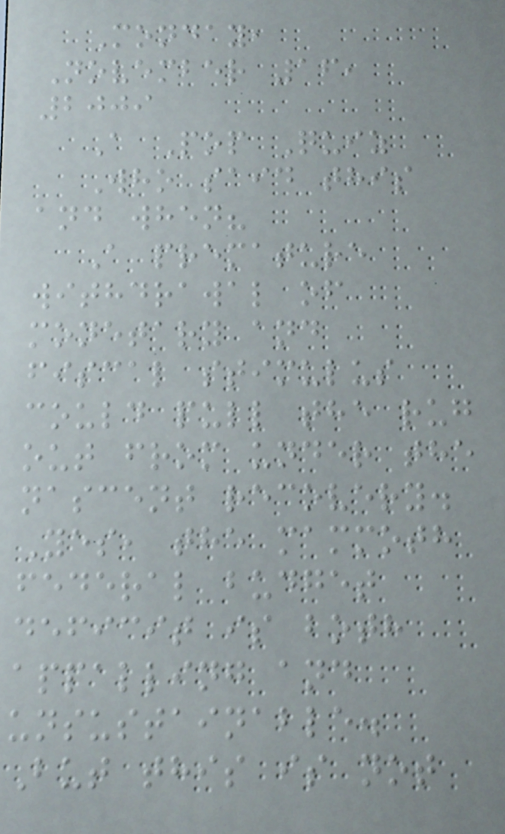Monday,
November 16,
2009
A Pop Quiz
Who said this
and when?
A premature
withdrawal of
monetary and
fiscal stimulus
could pull the rug
out from under the
nascent recovery.
Yes, the mammoth
federal budget
deficit is both
appalling and
unsustainable.
But this is not
